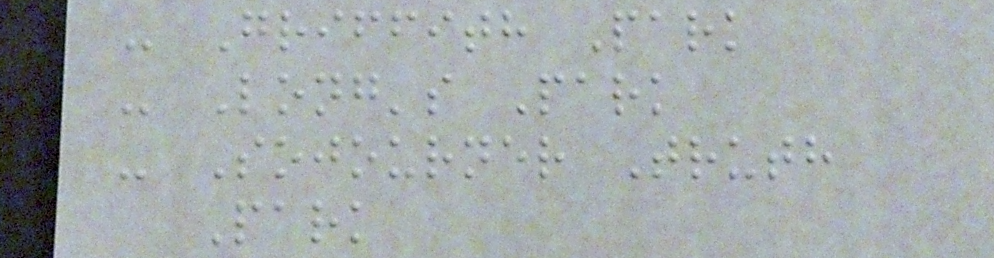- Griffith Park
- Long's Park
- Sojourner Truth
Park
